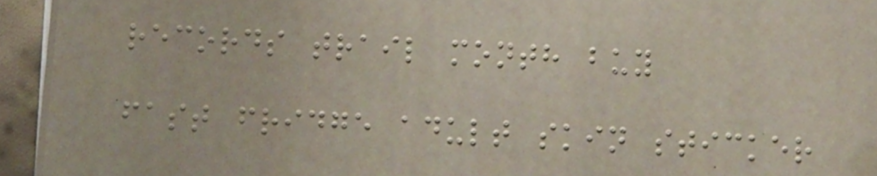records trail month buy
fast fridge adult skin sticker
